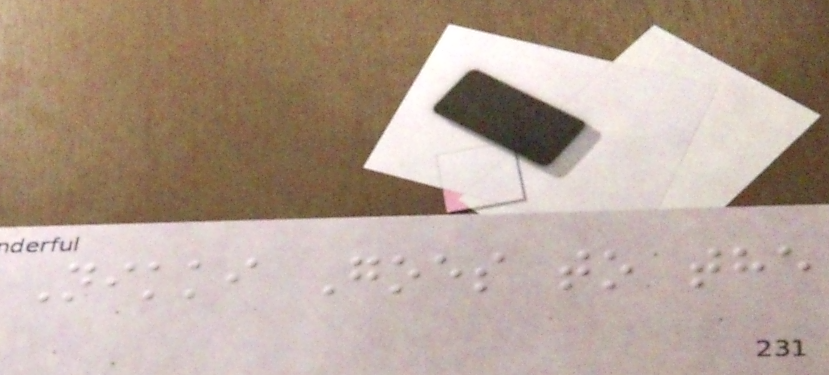Nikki Goes to the
